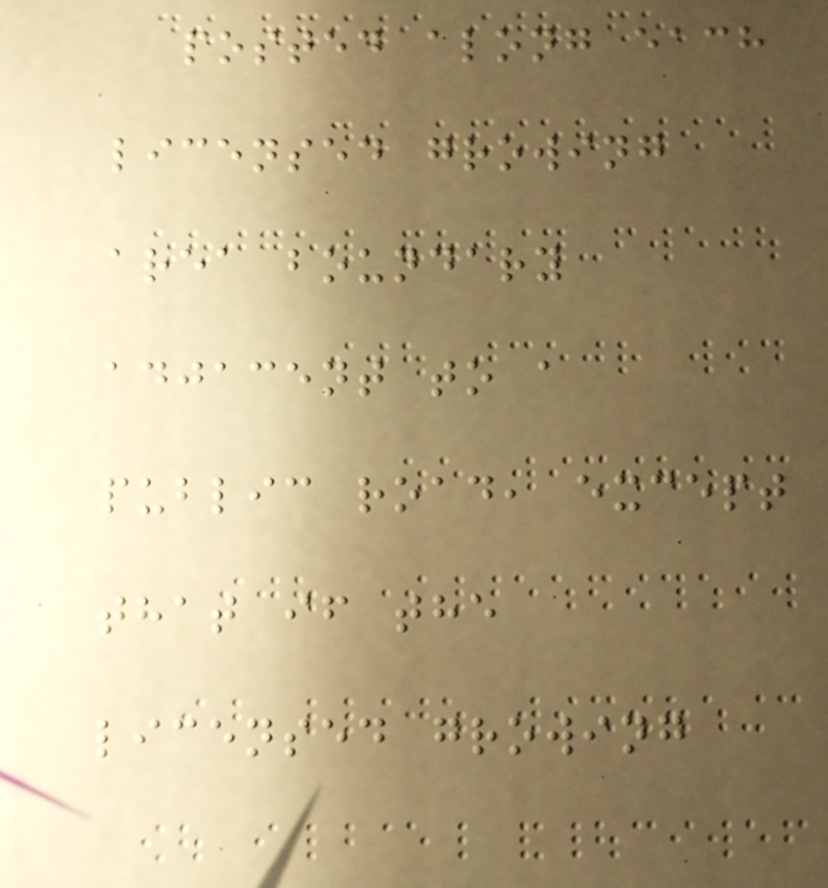posted along each
licensed growing
area boundary
adjacent to a
public road, except
that if the
licensed growing
